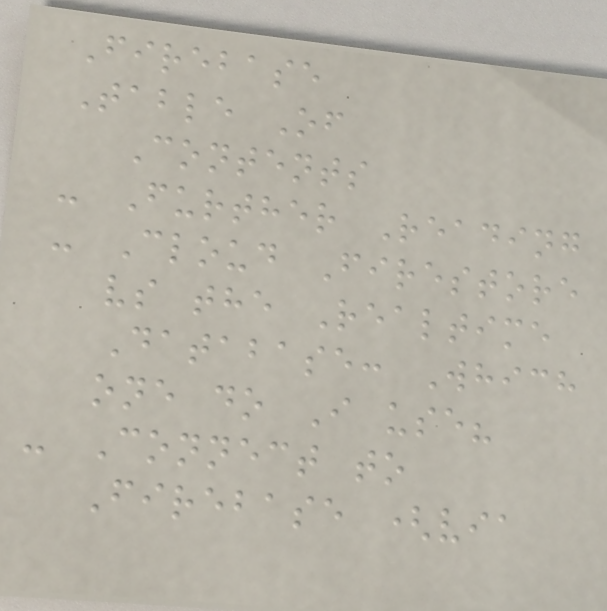Firebase
Table Of
Contents
- Further Reading
- Cloud Firestore
vs the Realtime
Database: Which
one do I use?
- Connect to
Firebase (via
